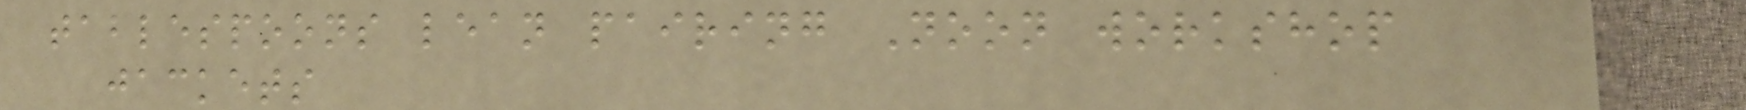tablespoons lean pairing Noon workshop
jackets
